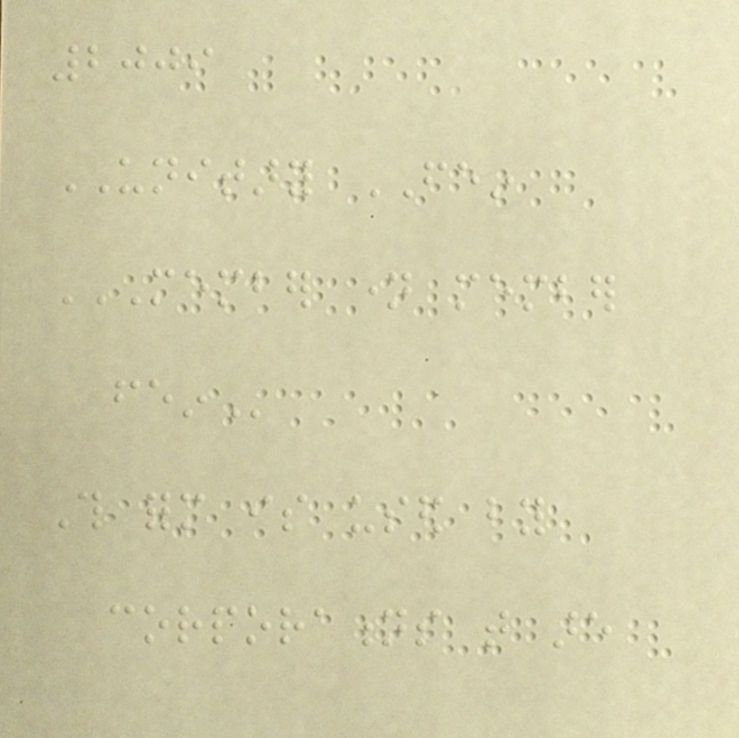2009
UNITARY FEIN
MEMBER NAME MEMBER
FEIN
This form is used by
corporations that are
